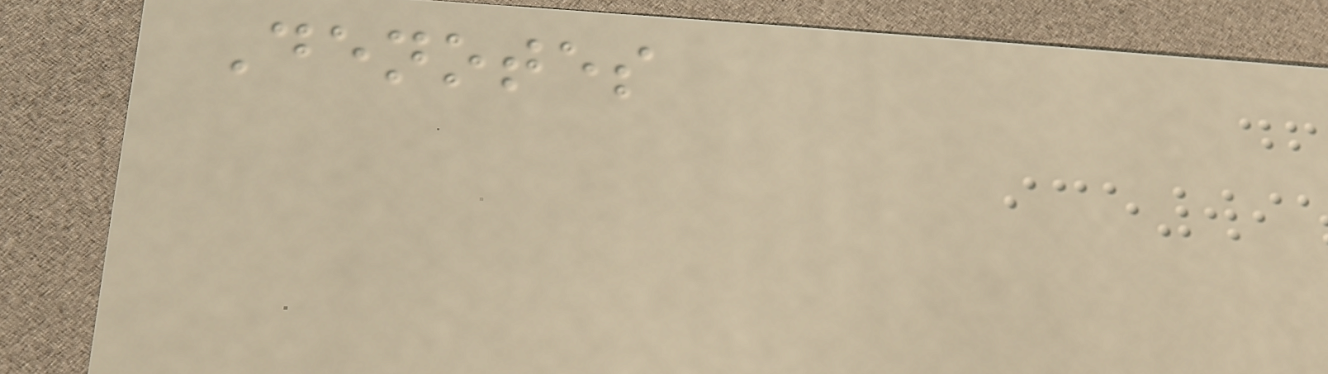Denotes
